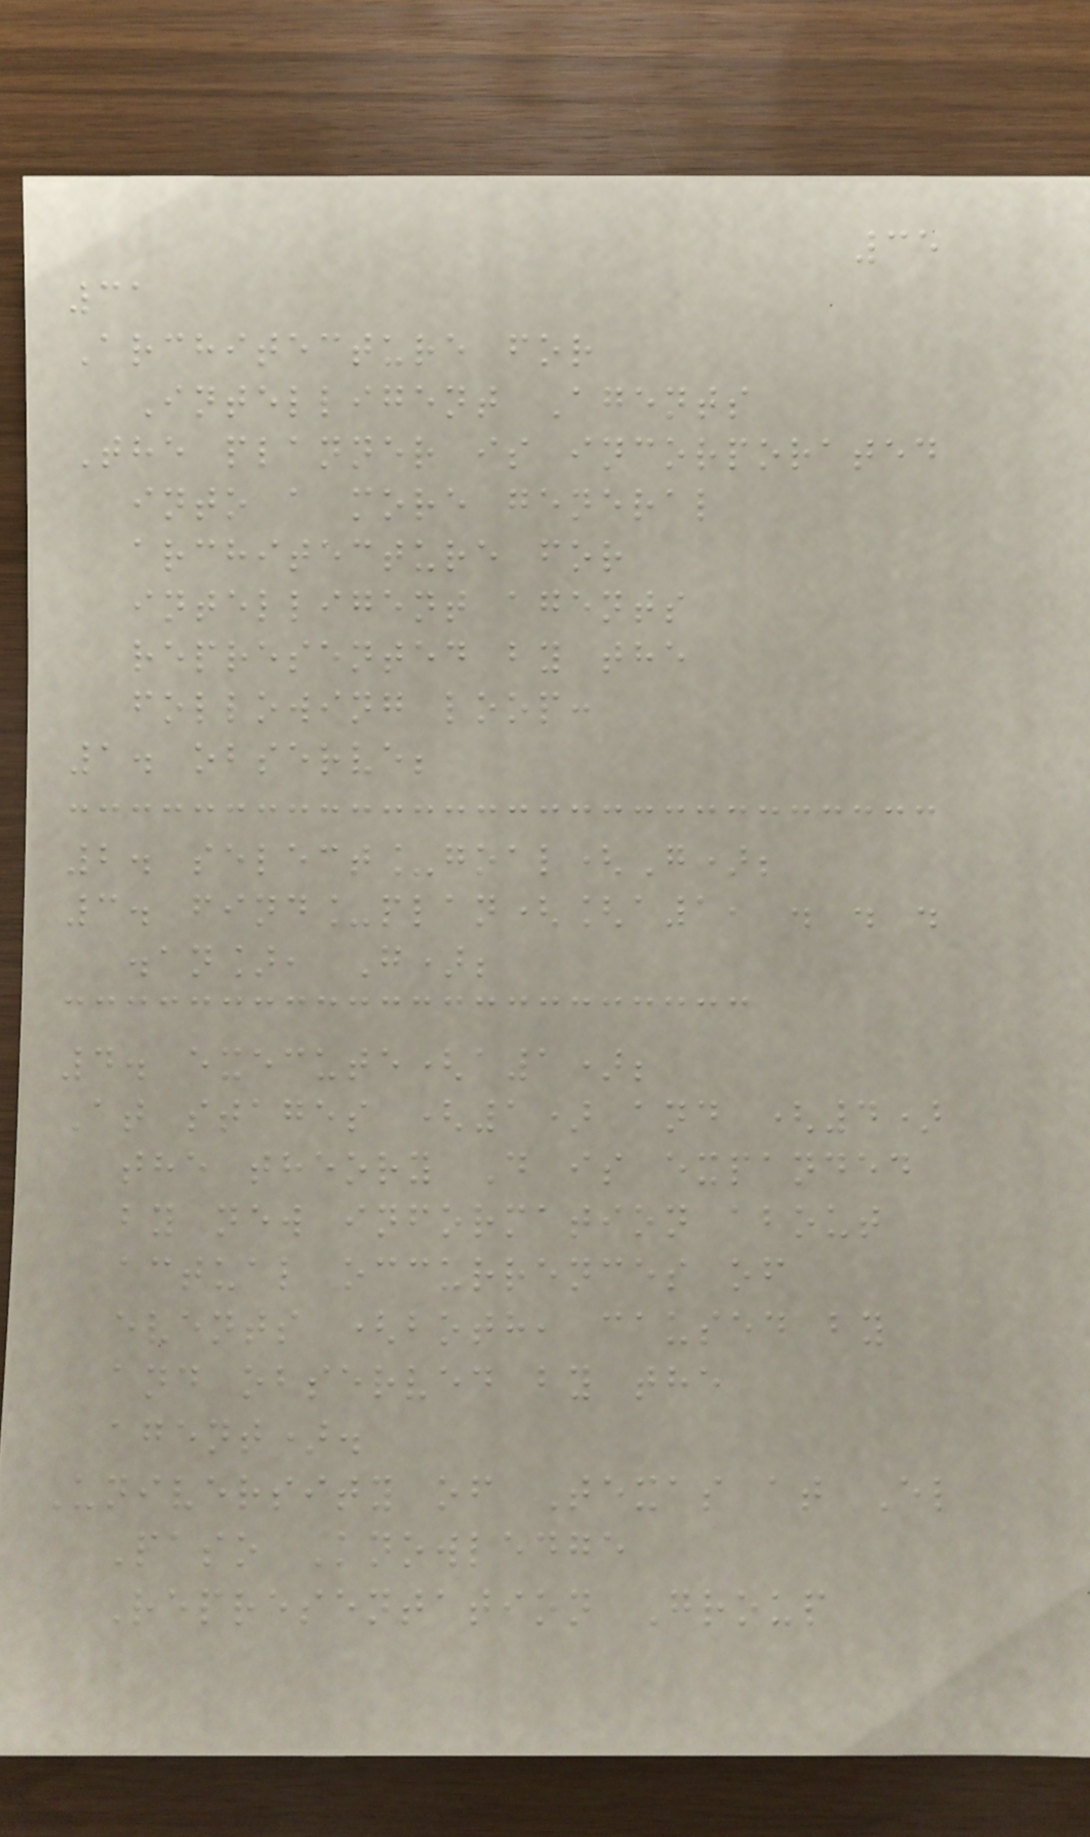35
31
Architecture for
Intelligent Agents
The planner is incorporated
into a more general
architecture for
intelligent agents
represented by the
following loop:
1. observe;
2. select_goal(G);
3. find_plan([a1, . . .
.an], G);
4. execute(a1);
At stages (1) and (4)
the theory D is expanded
by new information about
actual occurrences of
events (both, caused by
and observed by the
agent).
University of Texas at El
Paso Knowledge
Representation Group
